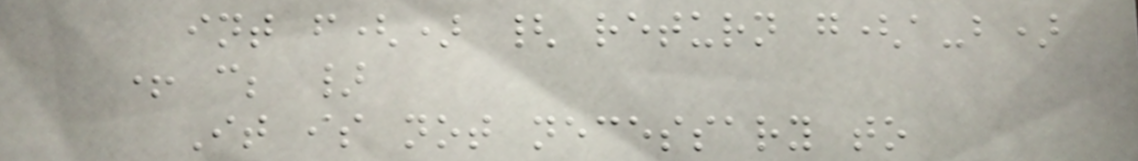int f() { return g(a-b)
+ c; }
It is not necessary to
